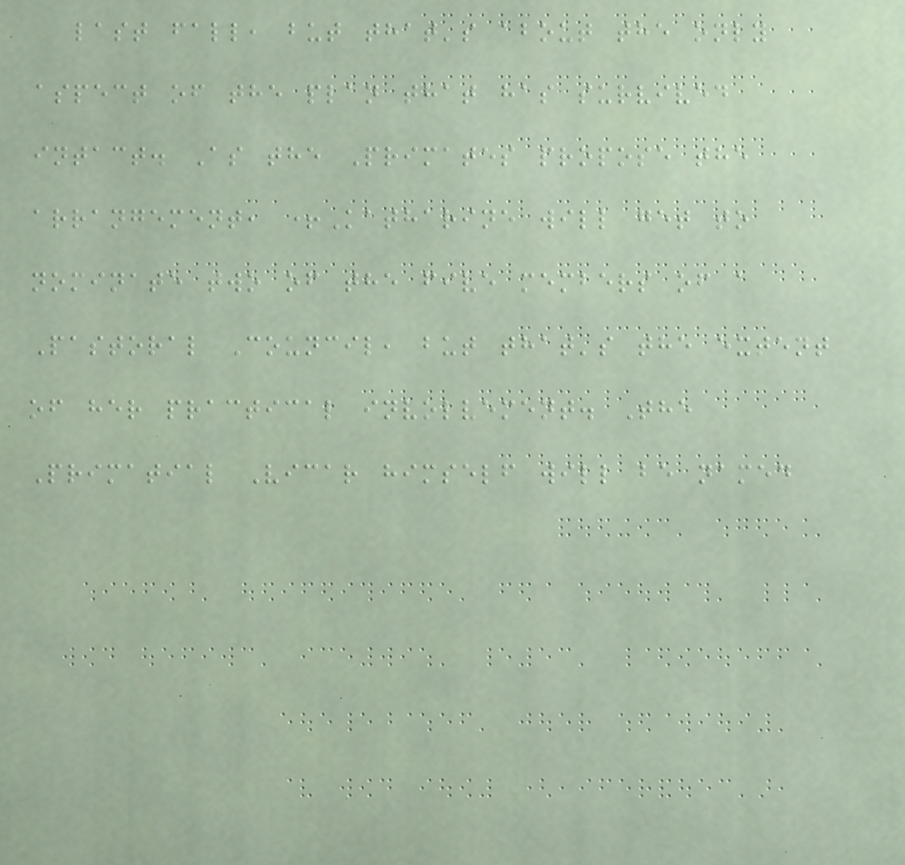last fall, but that's about the only
aspect of the plan that has survived
intact. As the Primates propose the
arrangement, +Katharine will get to
nominate two of the five members of a
Pastoral Council, but that's the extent
of her practical involvement. The
Primatial Vicar himself will be named
